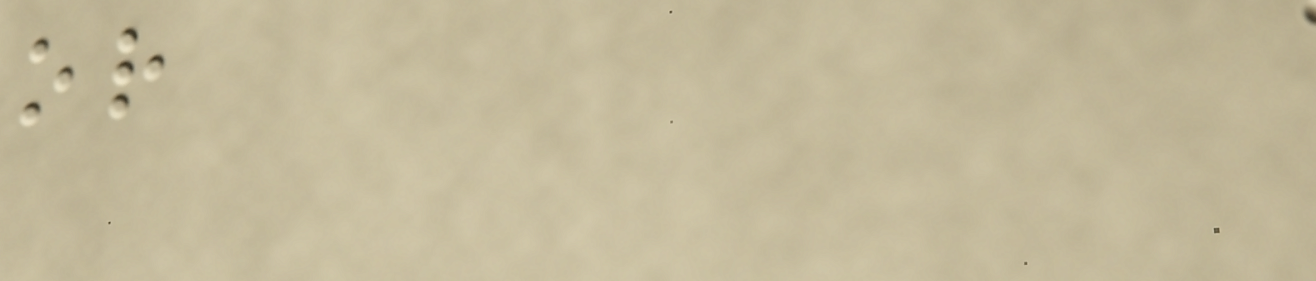or
